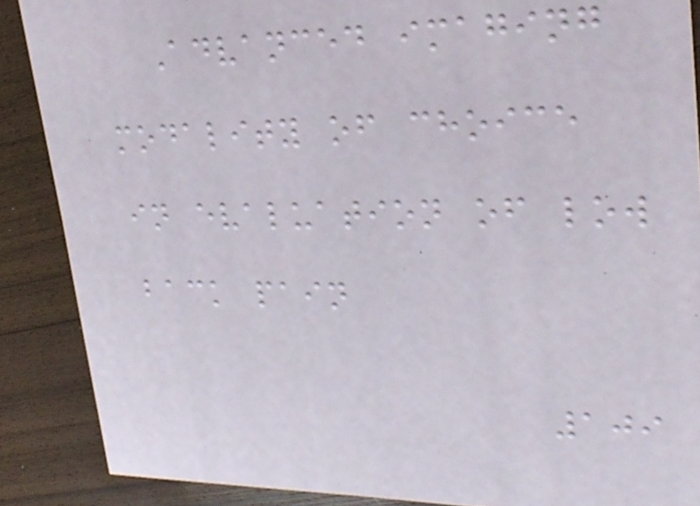Advanced imaging
modality of choice
in evaluation of low
back pain
109
